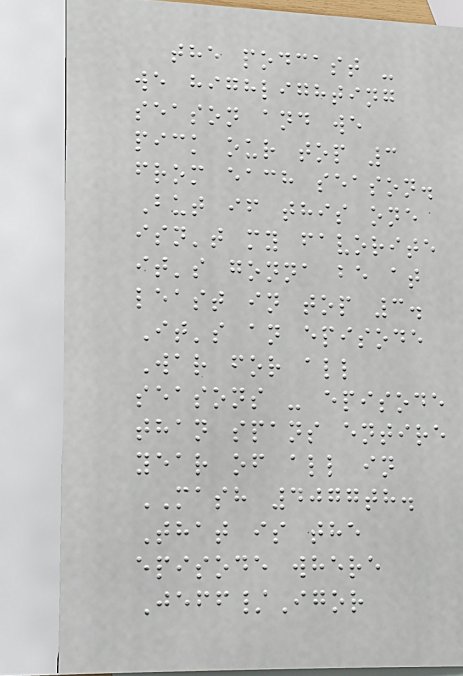the podcast -
we highlighting
season and we
pick our top 3
from each season.
But if this one
isn't my favorite
it's gonna be at
least in top 3.
It's an episode
War for all
seasons - episode
than spans entire
year of all in
MASH 4077th.
That is the
episode where
Jeff/Igor
